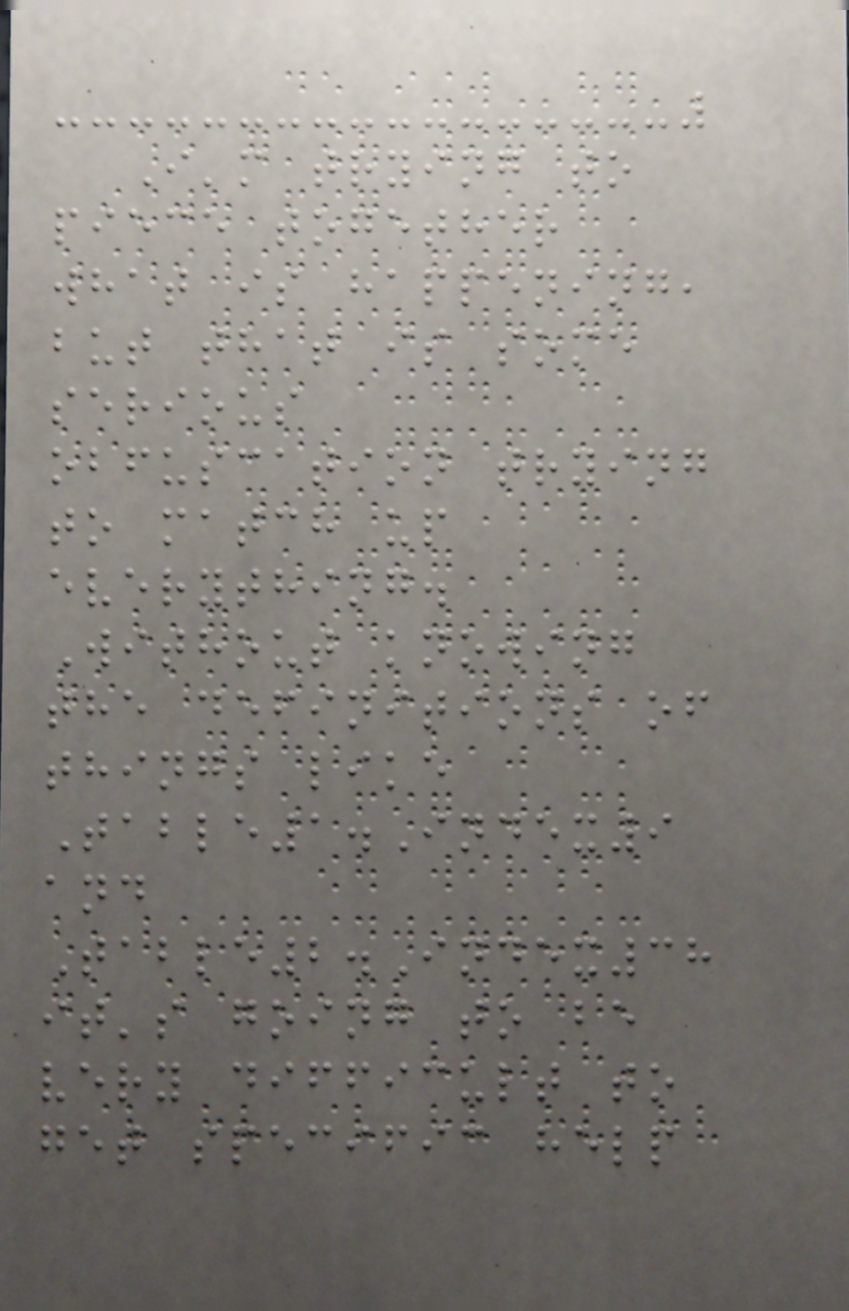I'm trying to
piece together
what is happening,
but that is some
serious
obfuscation trying
to match up
everything.
Without knowing
the definitions of
things like
Table1.Index9
and
Table2.Index38
it's going to be
very difficult to
get specific help
